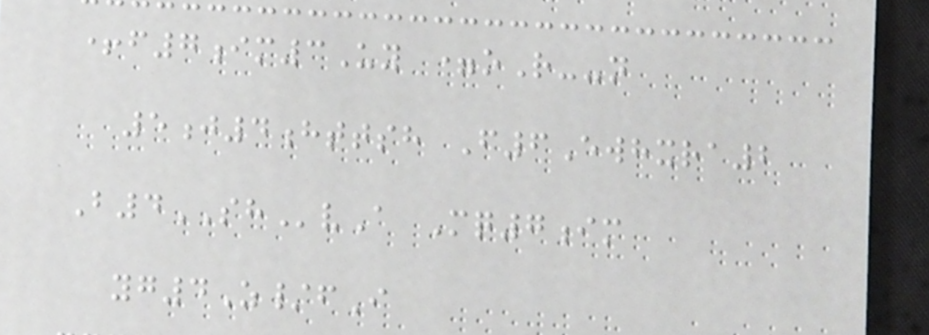+f7im3Uy =oR--n
5j4httsh F6Ewhxra2
B4SHvA Mq7im
yg4Z/fI
